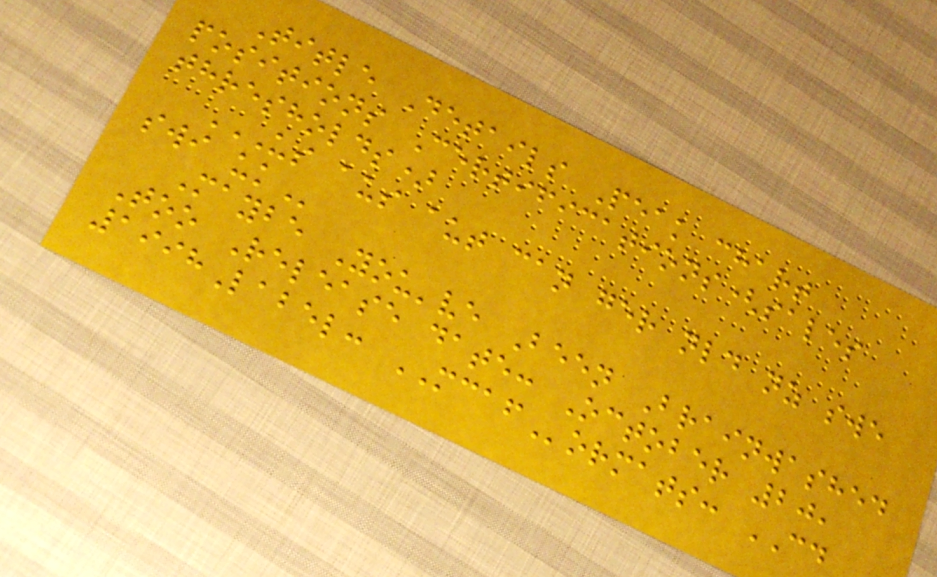Title Details Peak chart
positions Certifications(sales
thresholds)
US AUS AUT CAN GER NLD NZ SWE
SWI UK
Maybe You've Been Brainwashed
Too Release date: October 20,
1998Label: MCAFormats: CD
